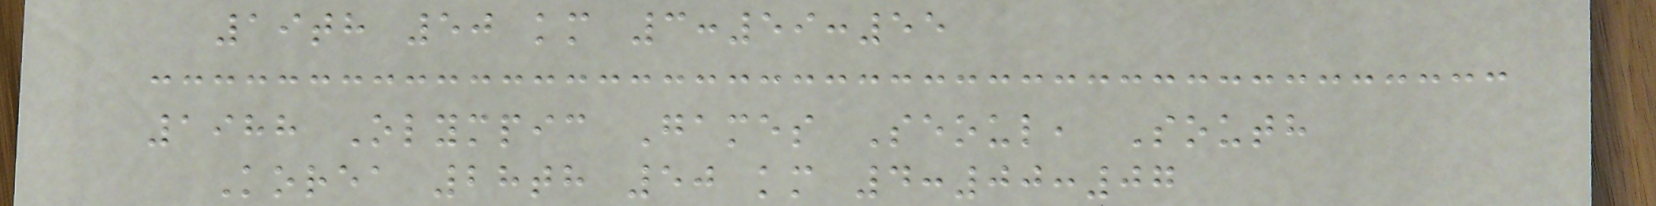19th 50 km 3:59:55
1988 Olympic Games Seoul, South
Korea 28th 50 km 4:00:07
